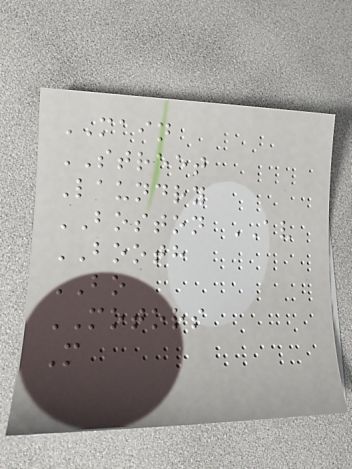MAIN
STREET
Laundry
BOSTON AV
BOOTH
BO
MOTORS
M
